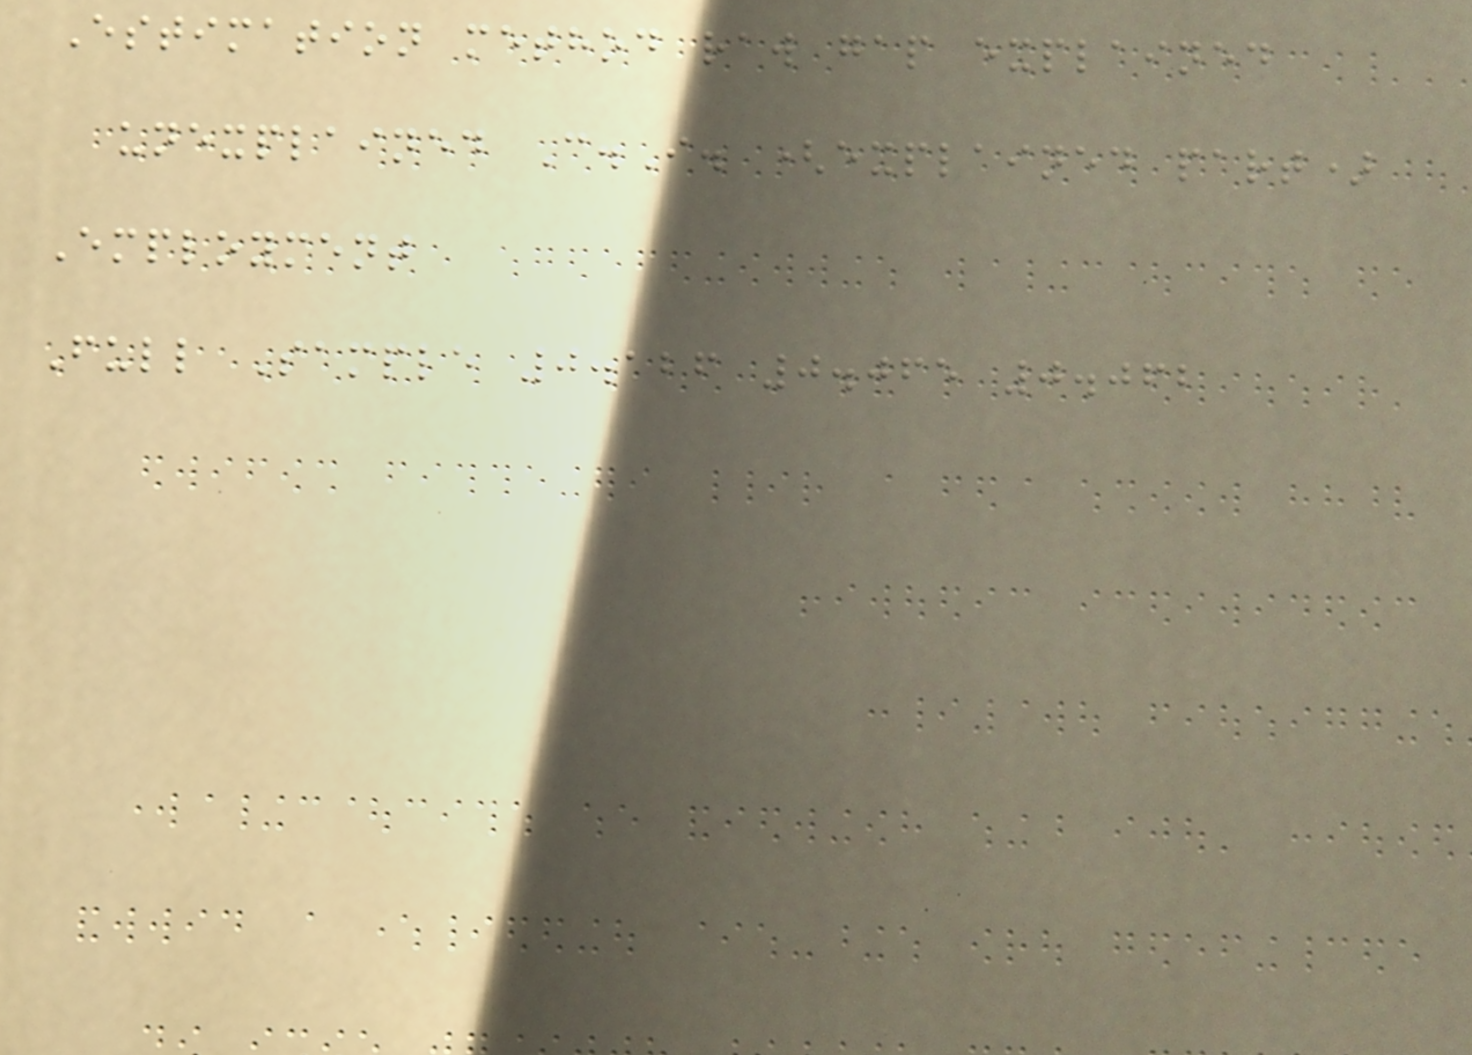Estimation method raw gap explained
unexplained C.I. (explained part)
Employment
Full Sample 0.126 0.065 0.062
